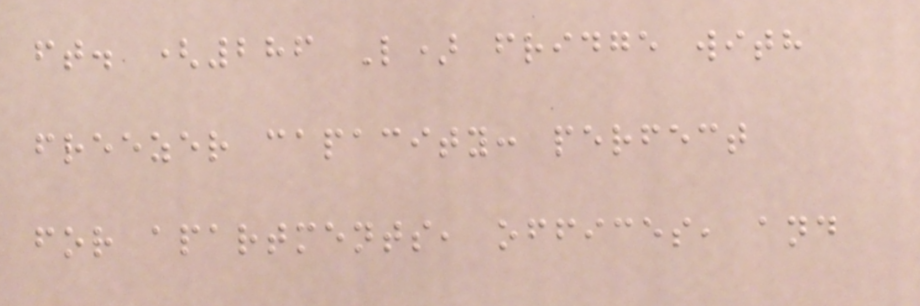ft. (286 L) fridge with
freezer capacity: perfect
for apartments, offices, and
